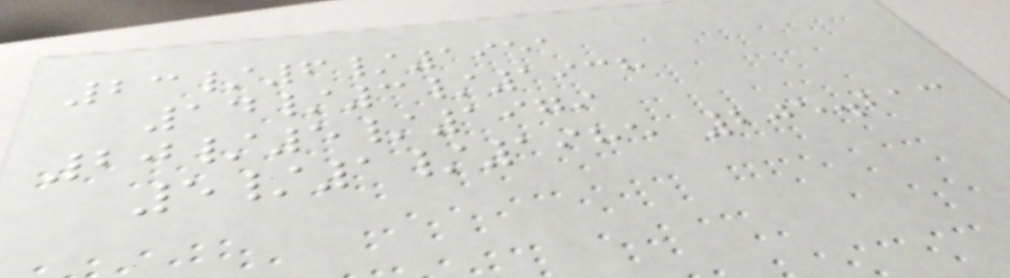23/6/1951
14/3/1938
20/5/1979
5/1/1985 205.213
